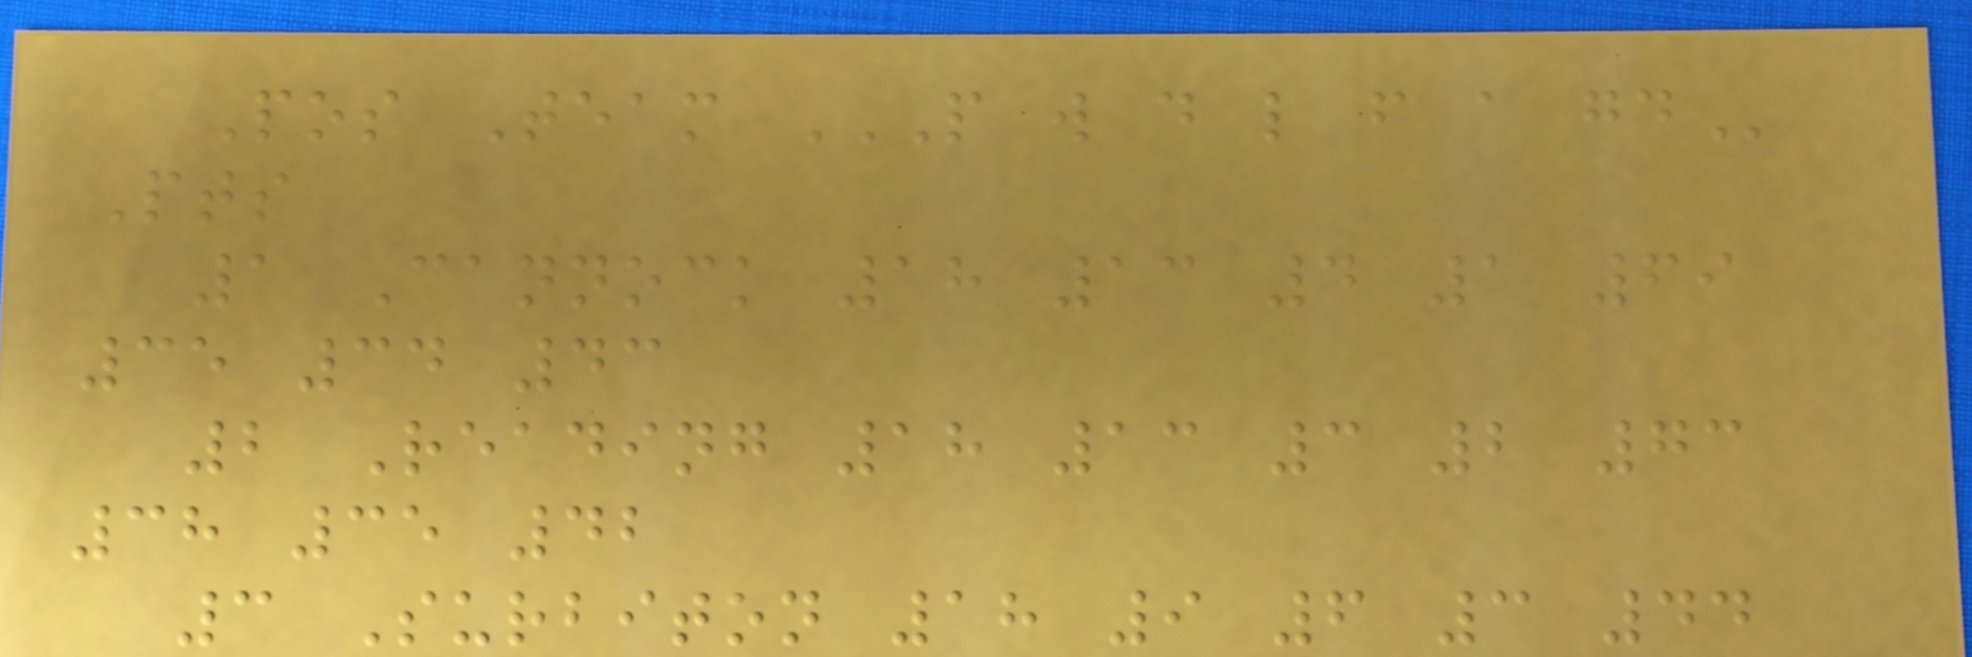Pos Team P W D L F A GD
Pts
1 Cannock 18 13 4 1 69
35 34 43
2 Reading 18 13 3 2 73
38 35 42
3 Surbiton 18 9 6 3 44
